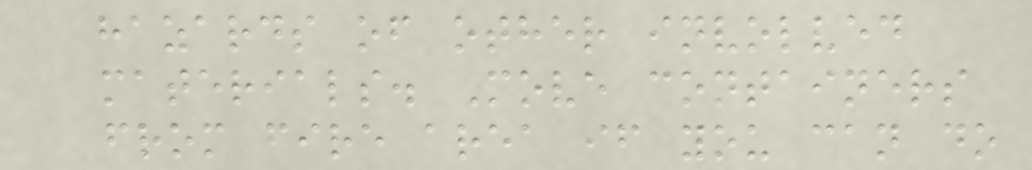hazards of other involved
materials. Move containers
from fire area if you can do
